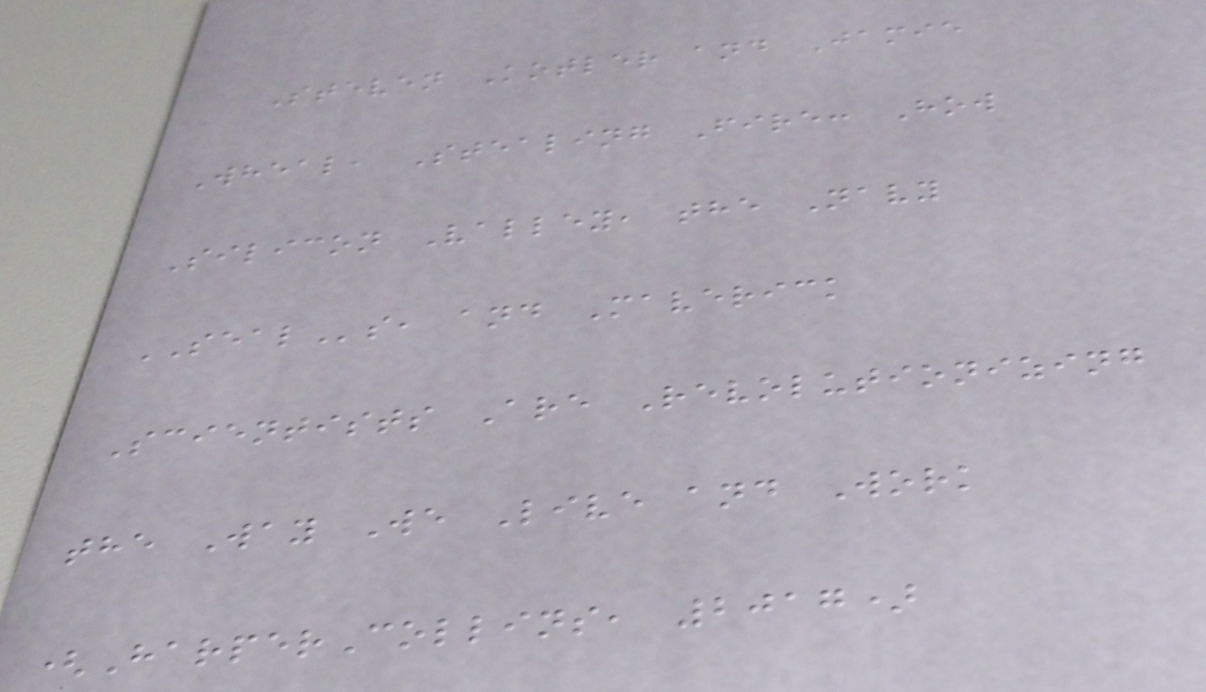Steven Kotler and Jamie
Wheal, Stealing Fire: How
Silicon Valley, the Navy
SEALs, and Maverick
Scientists Are Revolutionizing
the Way We Live and Work
(HarperCollins, 2017)
